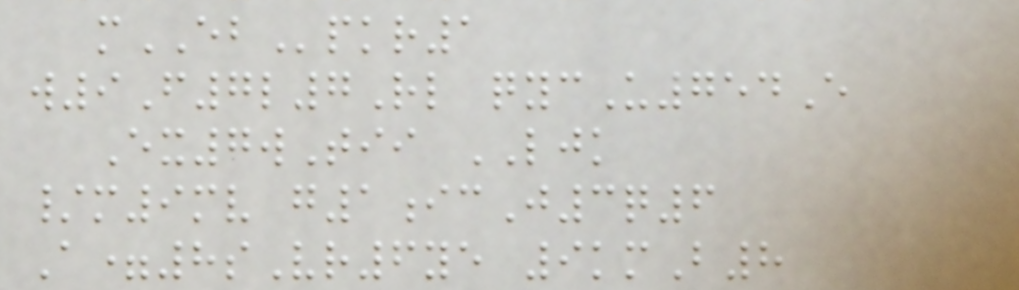mEBpkr1
w9F7l7Rl qycU754E
Ex7wTii LJK
/m9mv g1icJ3q6
A=8sVr6ye 9kmB8
